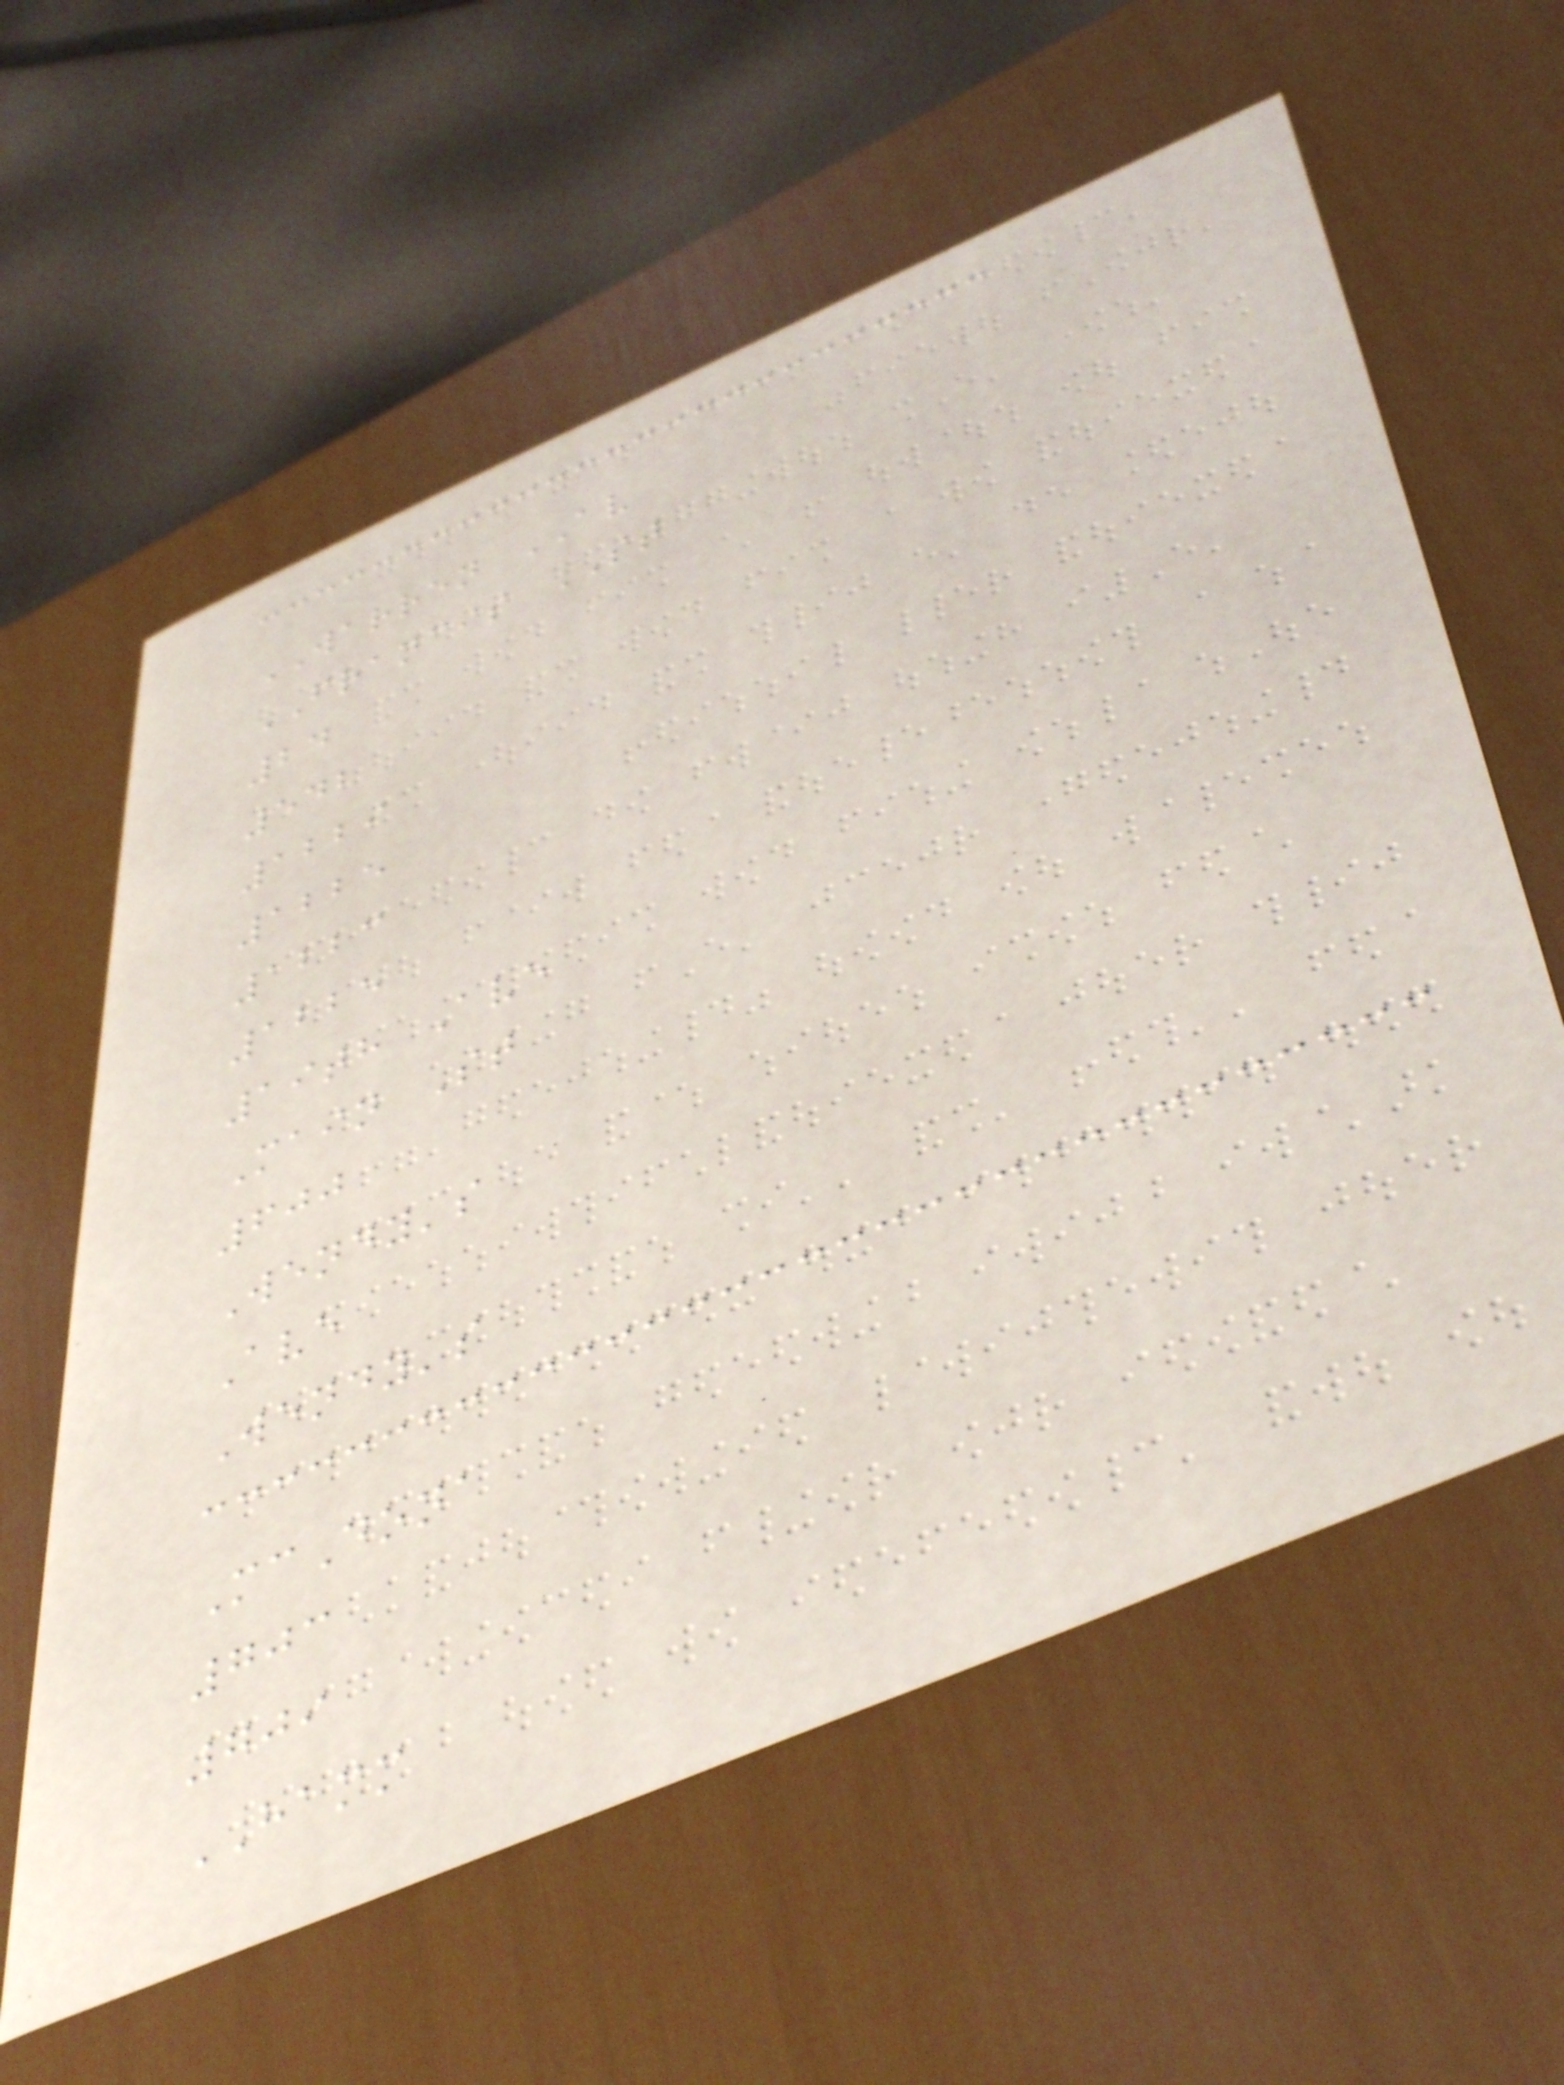WARREN AV
FRANCIS ST
24
542
1229
1225
1223
1225
19th Ave
Main St
600
Wendy's
Ave
Wendy's
McDona
703
709
HAMM
